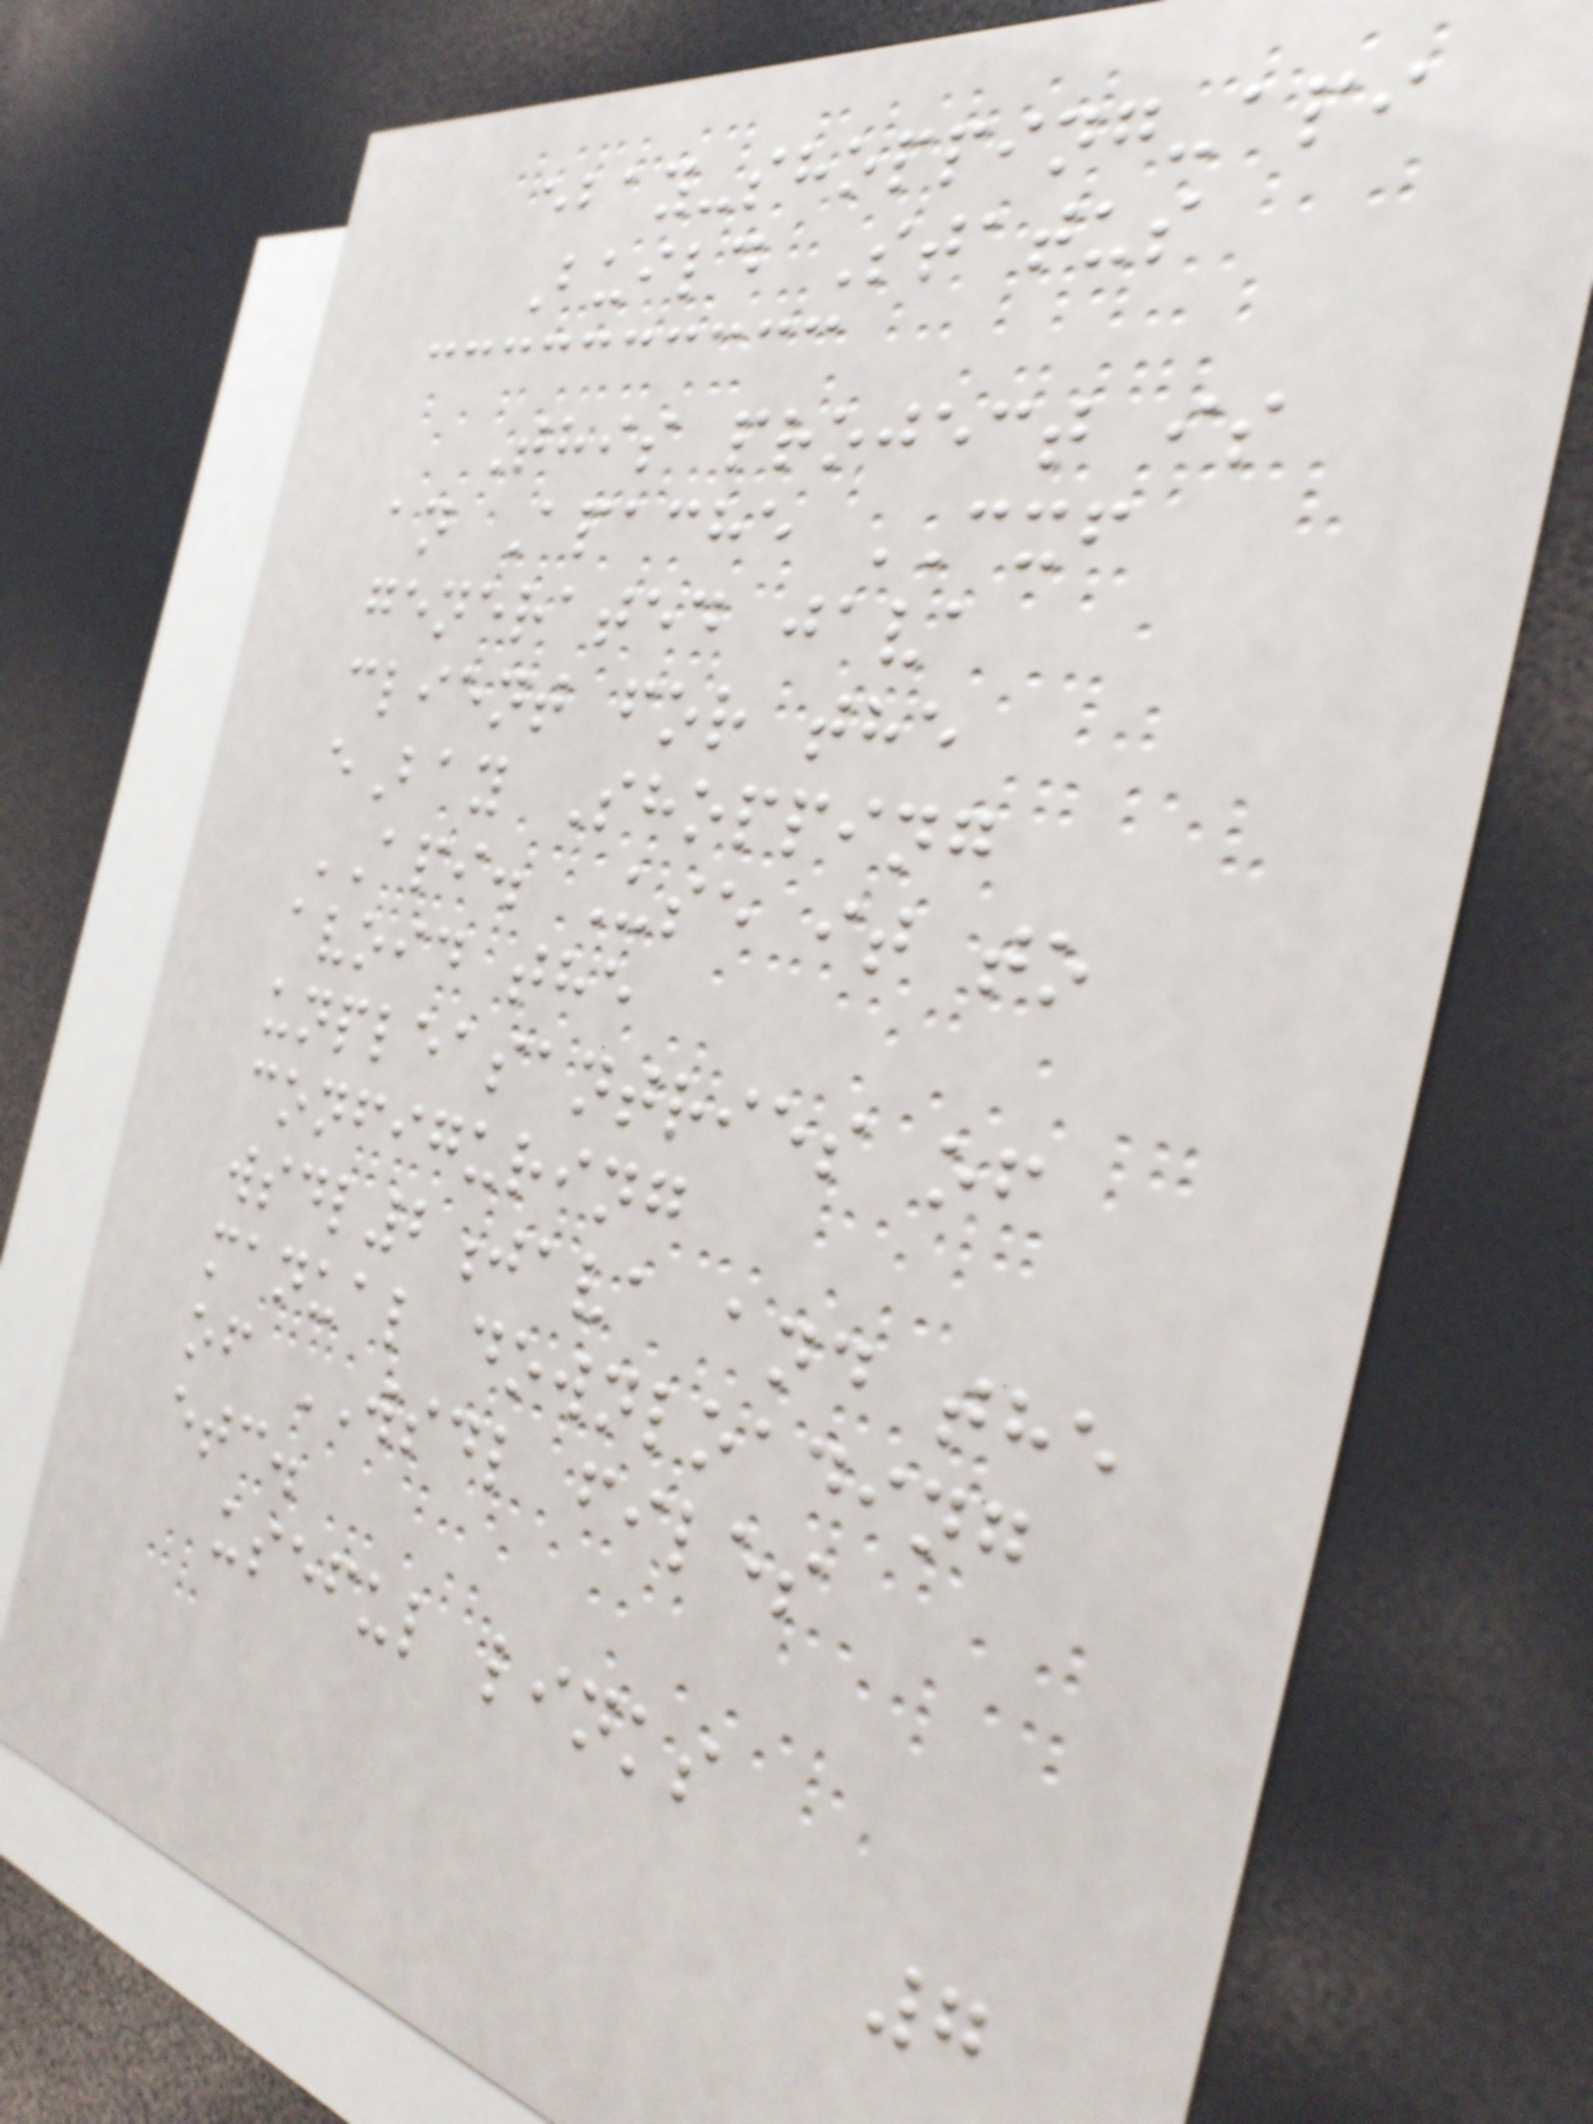ebay-shopping-api
Build Status
This project is
an Apache CXF
generated java
client for the
eBay Shopping
API. Use it to
avoid the
unpleasantries of
configuring
wsdl2java and the
manual downloading
of WSDL files
etc.
useful links
7
